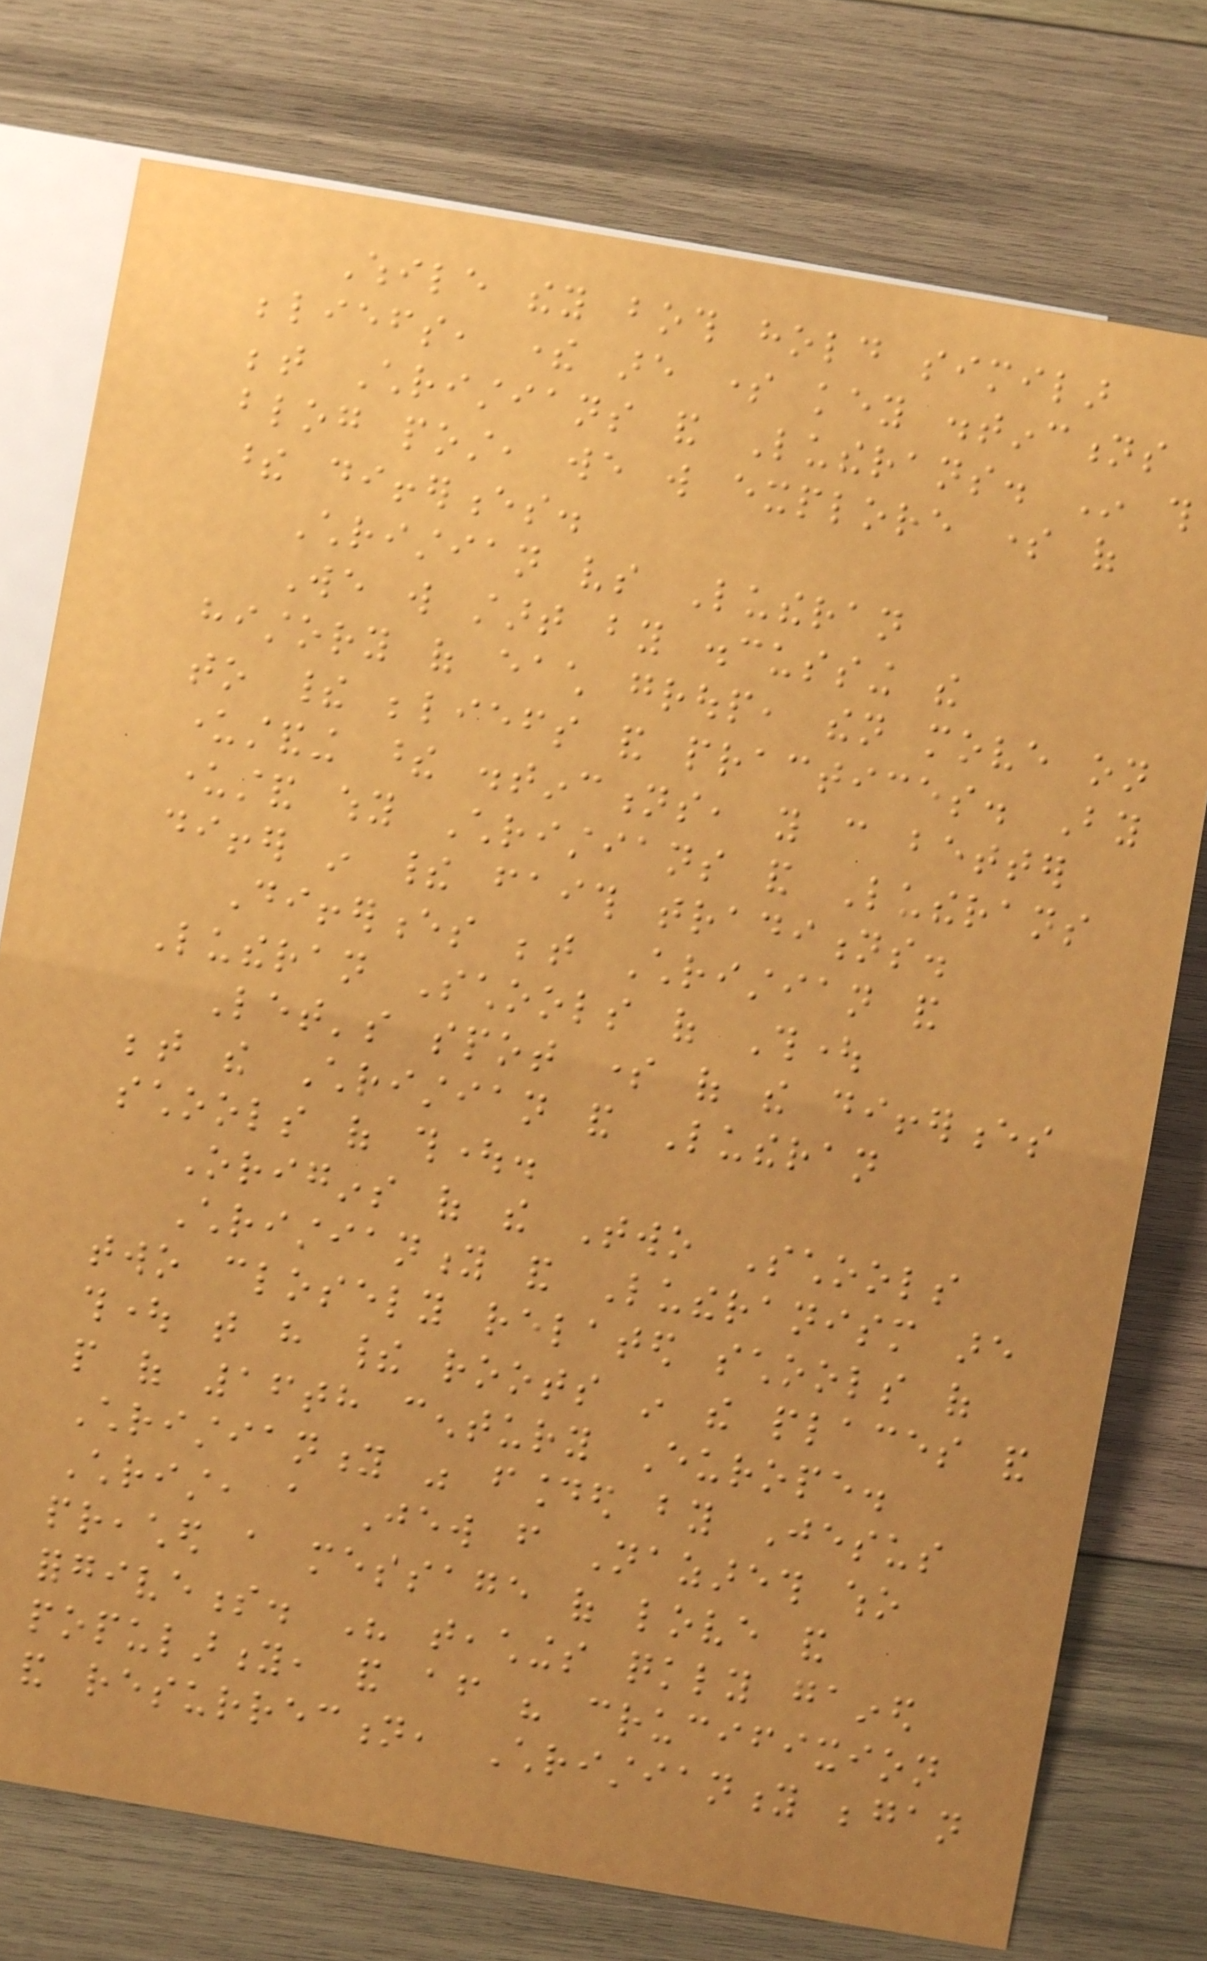While they both hold similar
beliefs, there are some key distinctions
between Christians and Lutherans. In this
blog post, we will explore some of
these differences.
Christian vs Lutheran
We will start by discussing the
history of each group, then move on
to their beliefs and practices. By
understanding these distinctions, you can better
understand why Christians and Lutherans
differ in their faith traditions.
Differences between Christian and
Lutheran Schools of Thought
Let's spot some of the differences
between the Christian and Lutheran
schools of thought.
Origins of the Two Schools
Christianity and Lutheranism are
two closely related schools of
thought that have their roots in the places and
people of 16th century Europe.
Christianity was founded by Jesus
Christ, a Jew from Nazareth who
preached a message of love and
forgiveness. His teachings quickly gained
popularity, and after his crucifixion
and resurrection, Christianity began
